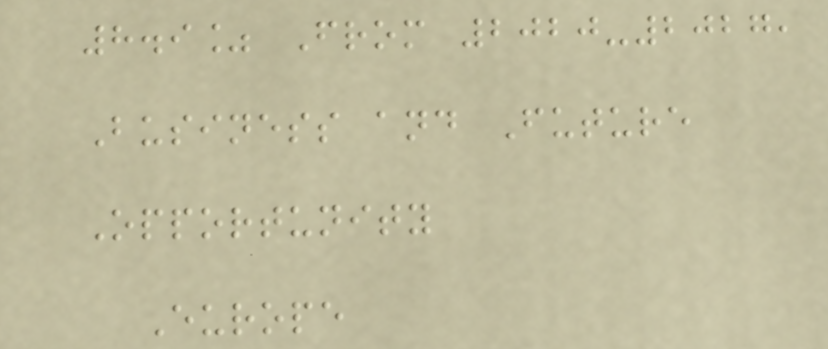8.9% From 2020-2027,
Business and Future
Opportunity
Europe
